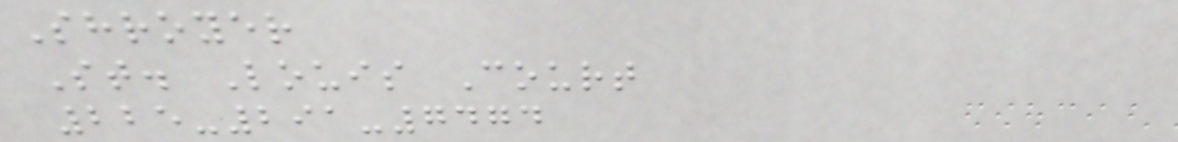Shroyer
St. Louis Court
225-291-7474
